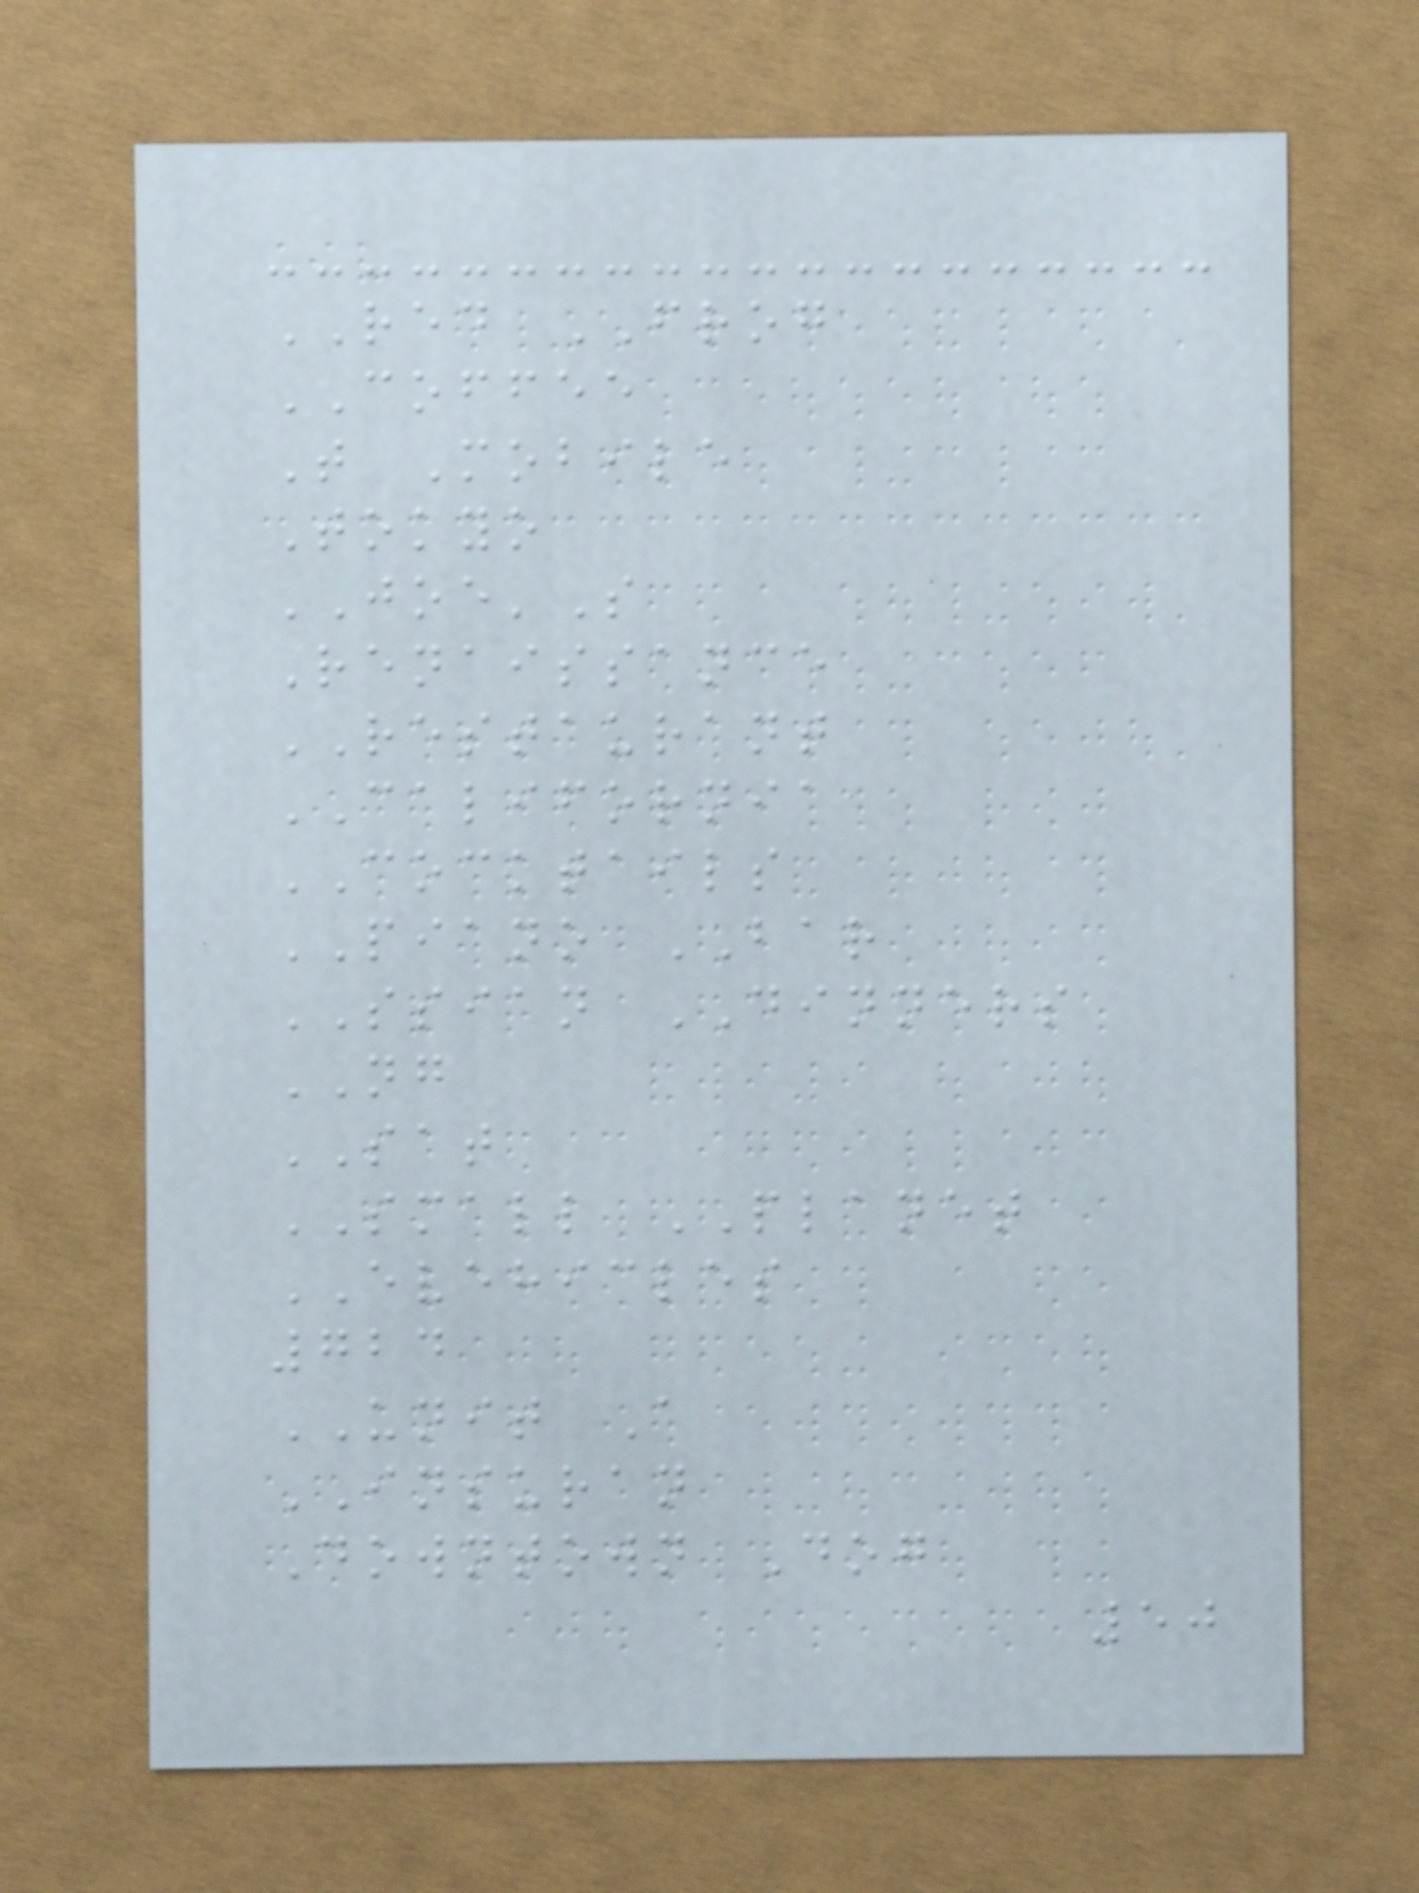RED FROG
COFFEE
T Mobile
Tokyo
JOE'S
Renaissance
RESTAURANT
CALIFORNIA
COCKTAILS
PIANO BAR
SSIAN DINNERS
NG
SAT
SMALL PLANET
EVEHICLES
724
UNIT A
INSURAN
Downtown Dog
50
